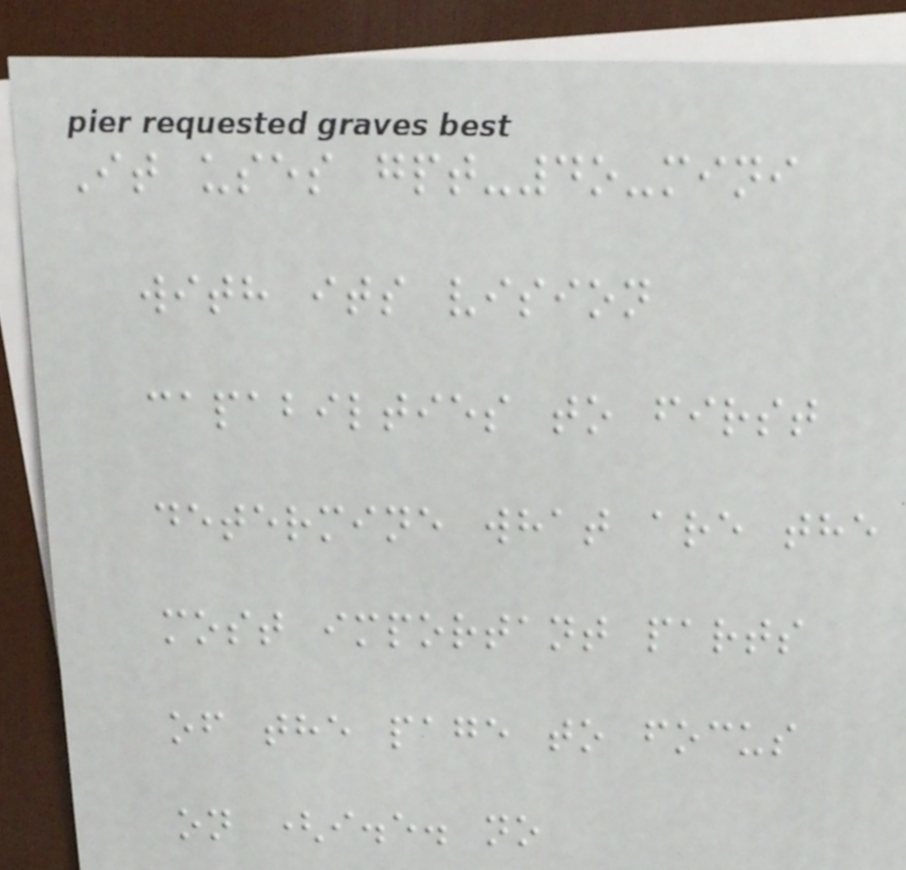It uses gpt-4o-mini
with its vision
capabilties to first
determine what are the
most important parts
of the page to focus
on (i.e. no
